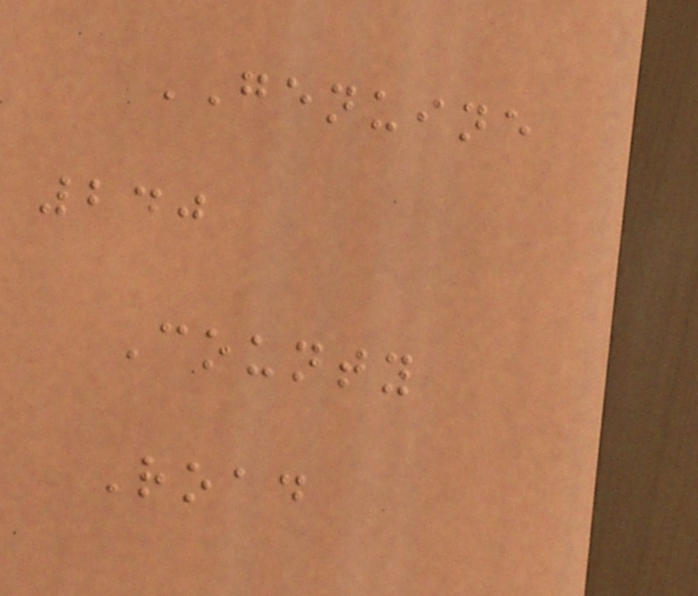GENUINE
240
County
Road
